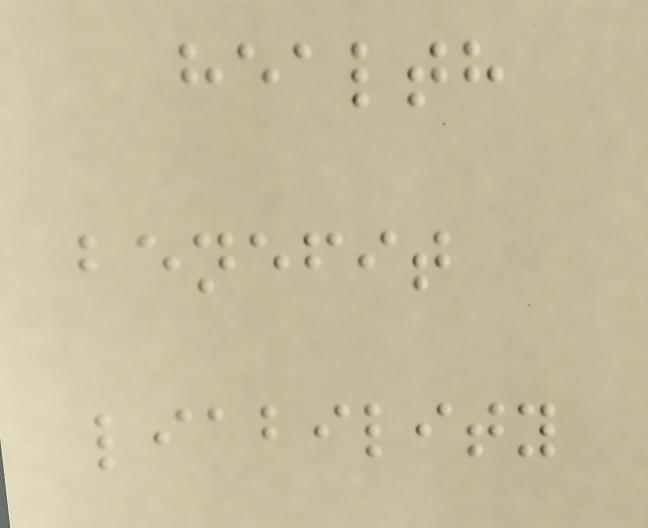health
benefit
liability
